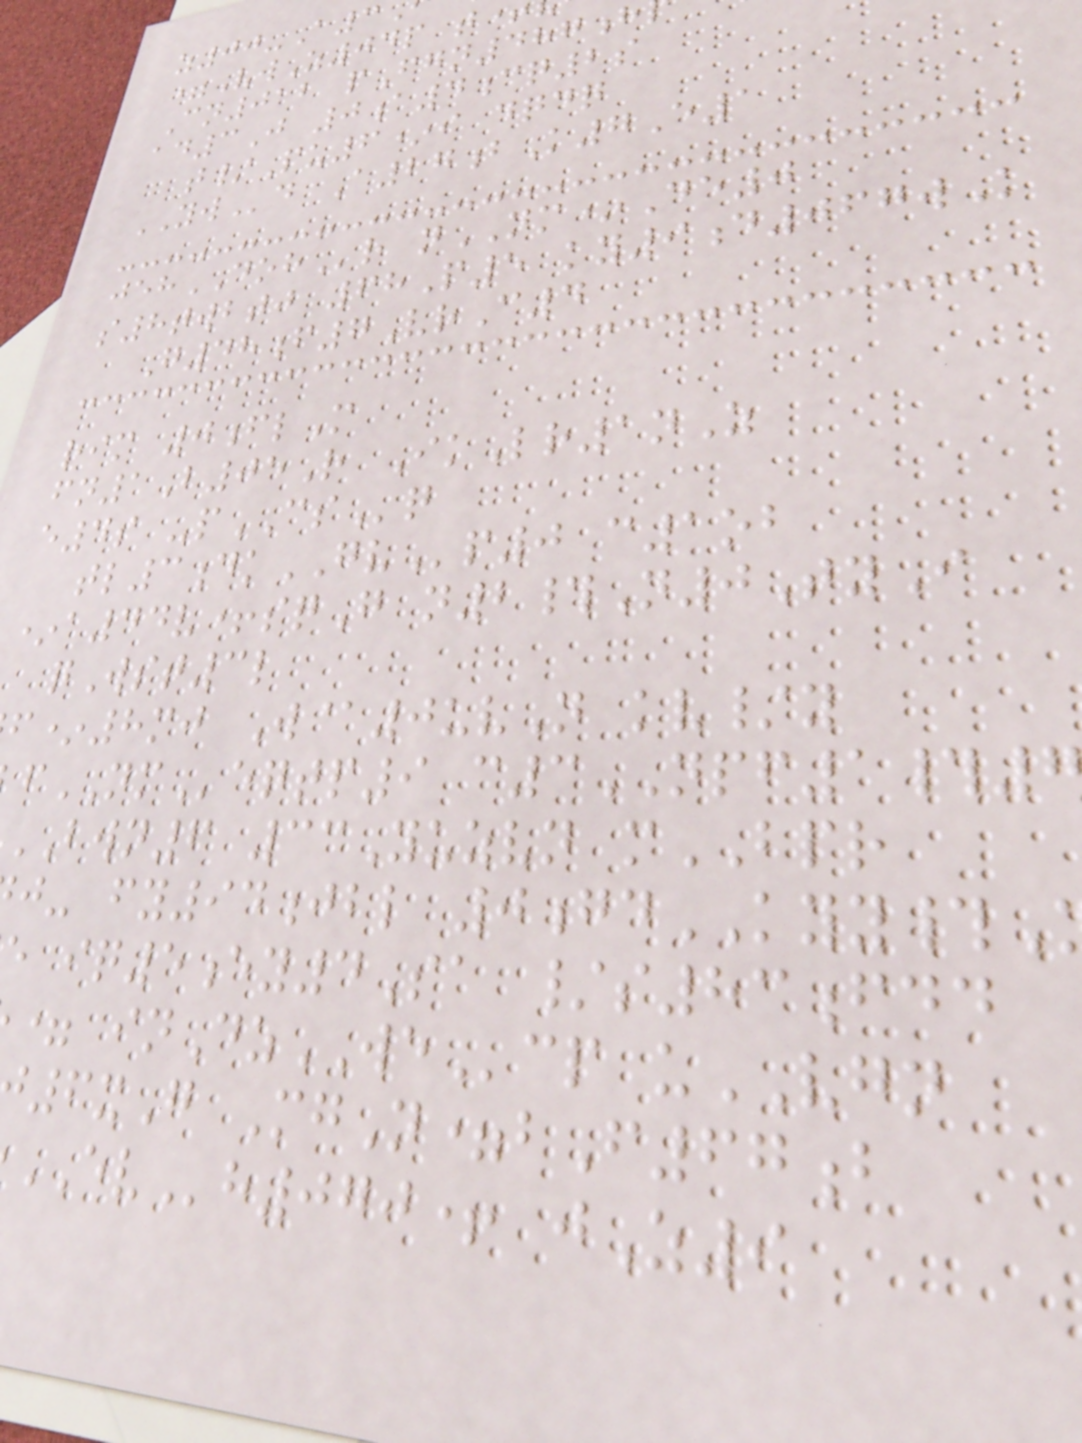z00-A3
=VwZ04p t
Cn012 pFgn487h
ad3J 0a4cq2s
t/Pu6*i dqdq
YWd A27bK7E1
jehDOHr nNM*De0
s8twbtj 68P5 ky9d067wK
G48f7VrC4
rim 0flM
fn1B05R IkLr1nZ
e4s -pCSq
tl3dkGVp0 c1ob
*a44v+sqG n2#N0TyI
qWst3l
*8mj W@0uvN kv/y
NMeqtp9 c3NPF1#
BWN6 33Yuzvn mBPR
j- fy94jbl 0gdKYY#
iq5ey4Sa /s83fdd
= inDzWEcp uVGN
6xG MgN=bF67b
EVh070+ jZ9
